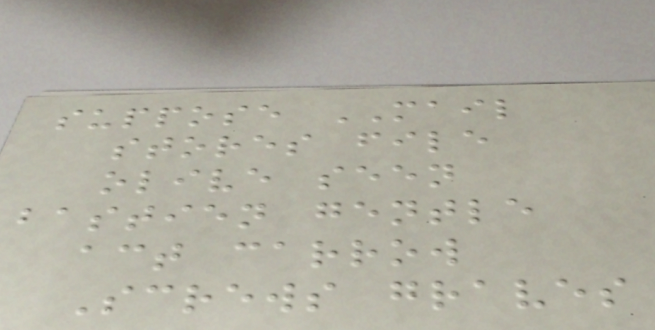suppose MAIL
stores file
olive seen
bastien gentle
act carrow
Screws graves
